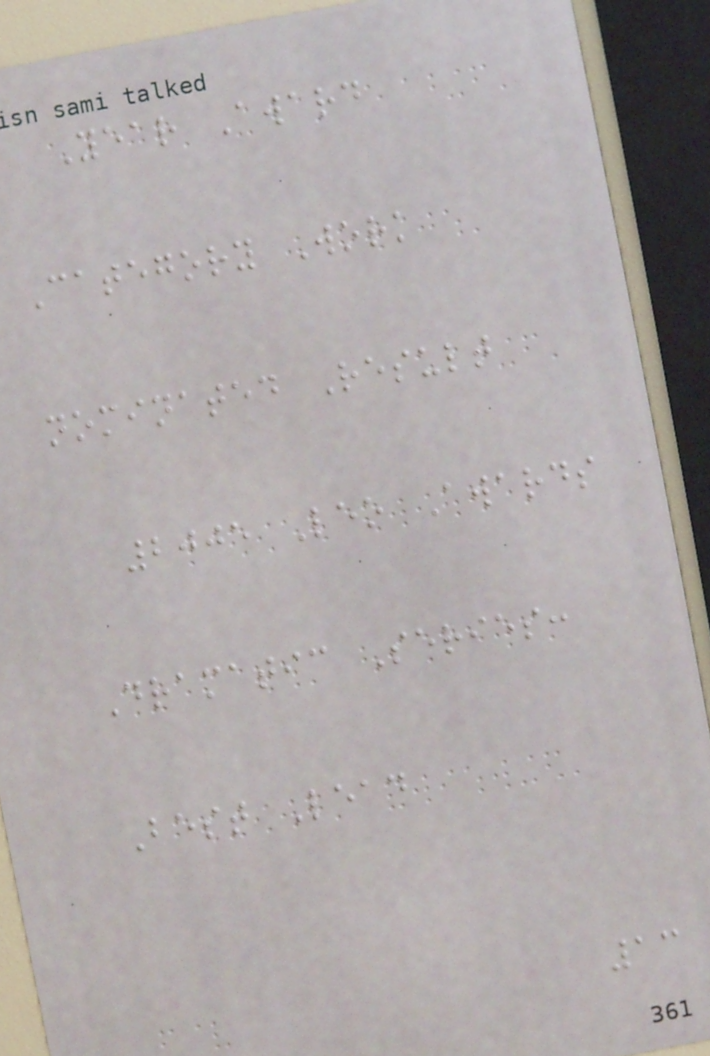Year Award
Category Work
nominated Result
2005 Leo Awards
Dramatic Series:
Best Lead
13
